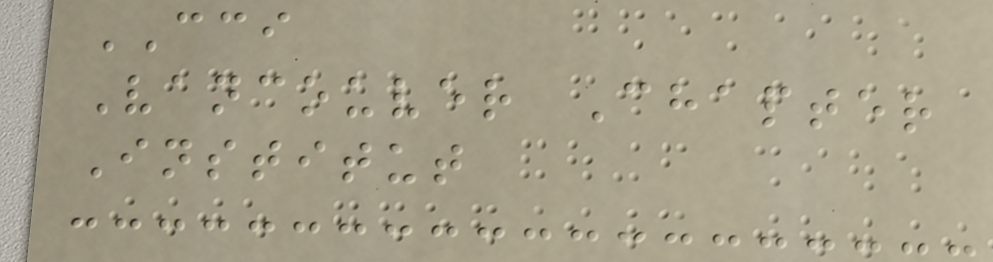CCI
Vancouver Chapter
Institut
